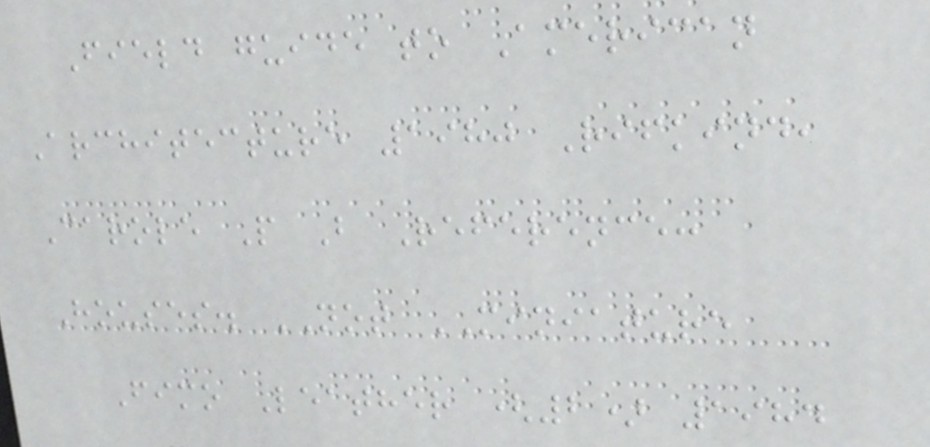Field guide to American
Architecture 1980 Rifkind,
Carole P B Reference:
Houses. NOT MINIATURE
Fimo Leather (2) 1984
